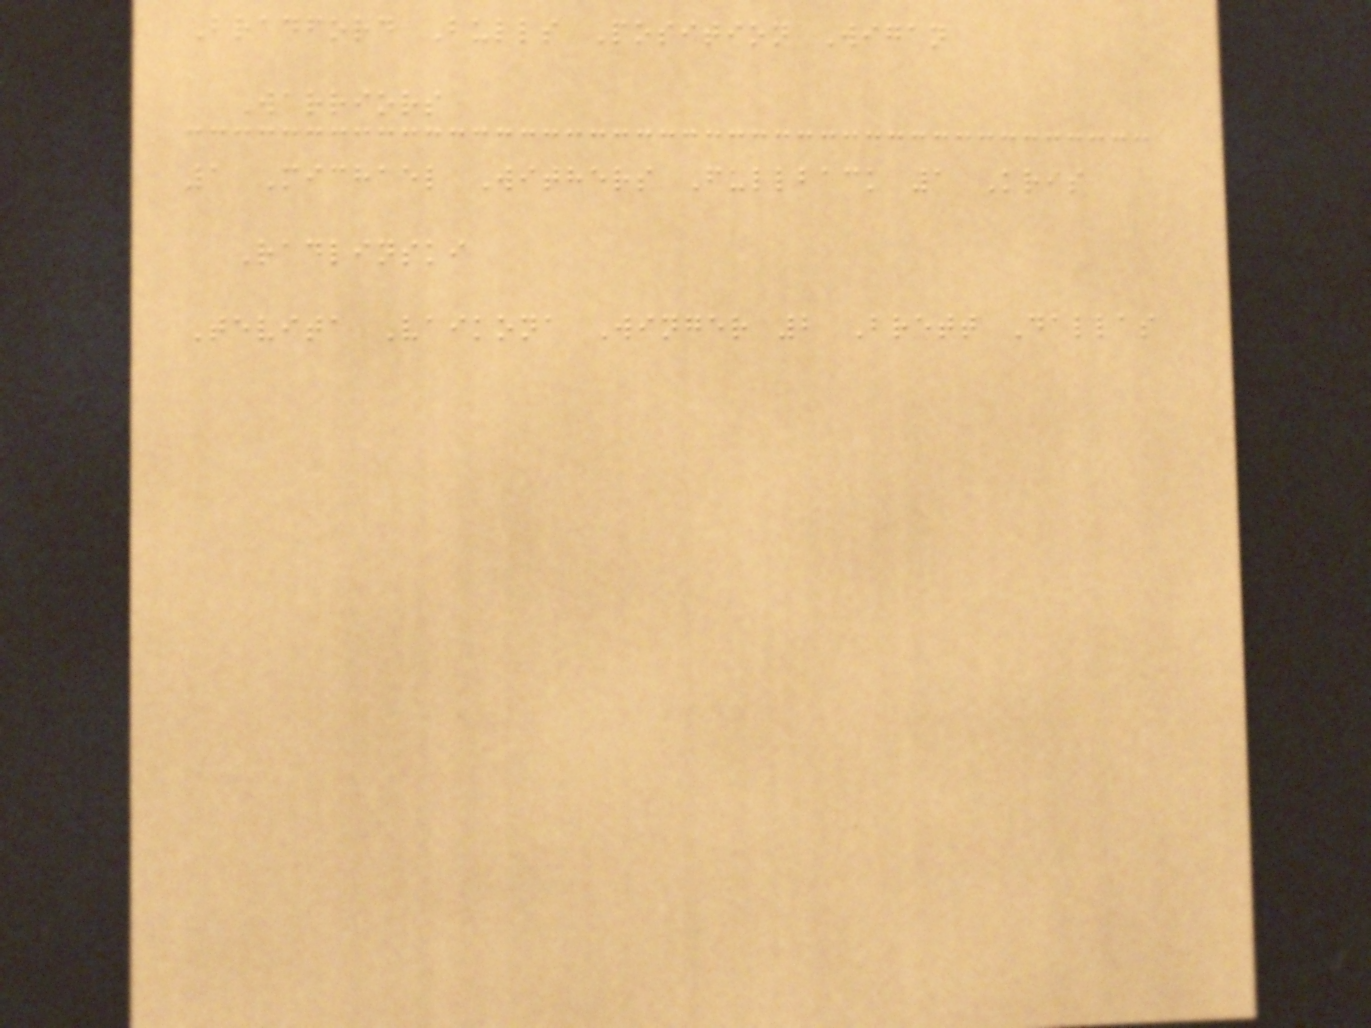Bradford Bulls Position Wigan
Warriors
1 Michael Withers Fullback 1 Kris
Radlinski
Tevita Vaikona Winger 2 Brett Dallas
